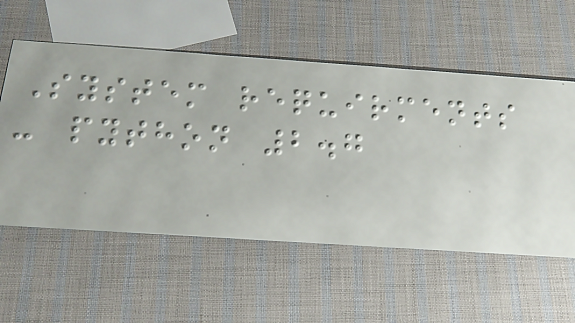System requirments
- python 2.7
